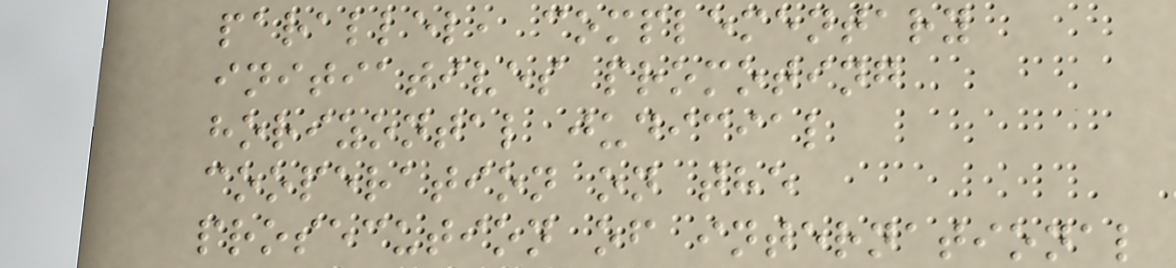parallel, complementary
initiatives promoting
horizontal judicial
cooperation on the
prosecution of international
